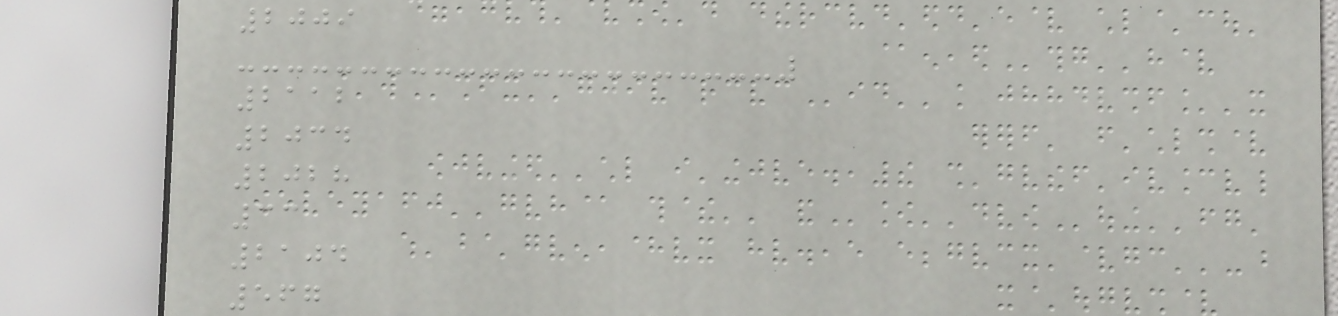2009
2112
2034
2028
33
2104
567
